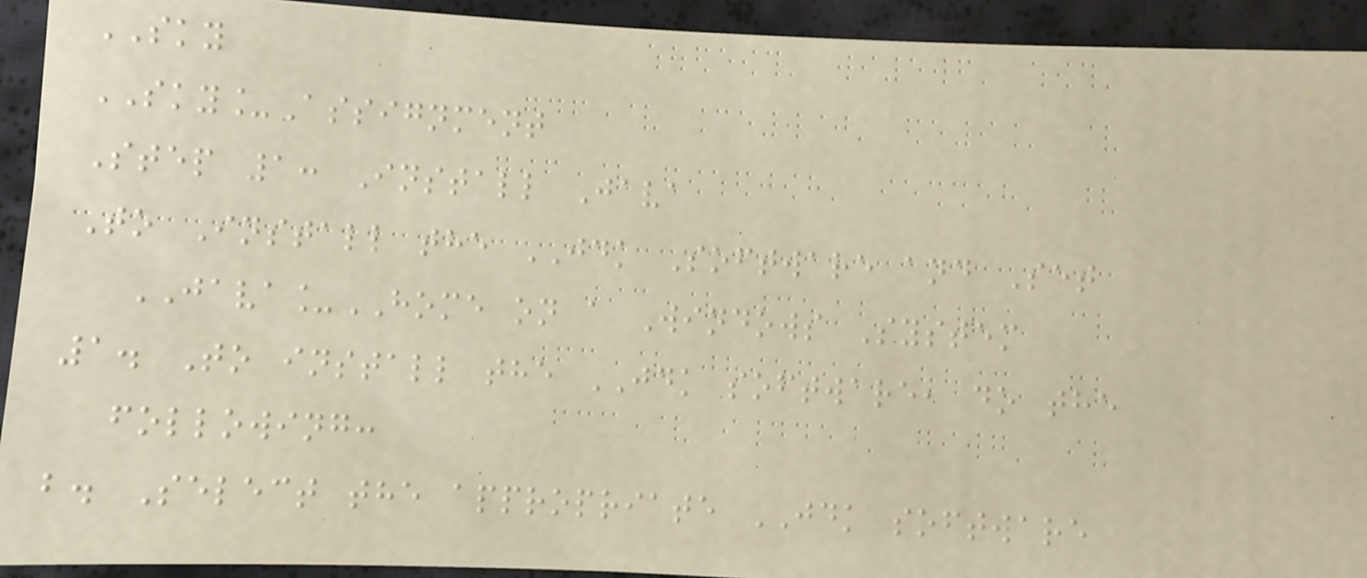SKY
SKY_Assignment
Step 1: Install Java
To Install the JDK Software and Set
JAVA_HOME on a Windows System
1. To install the JDK software, do the
following:
b. Select the appropriate JDK software
